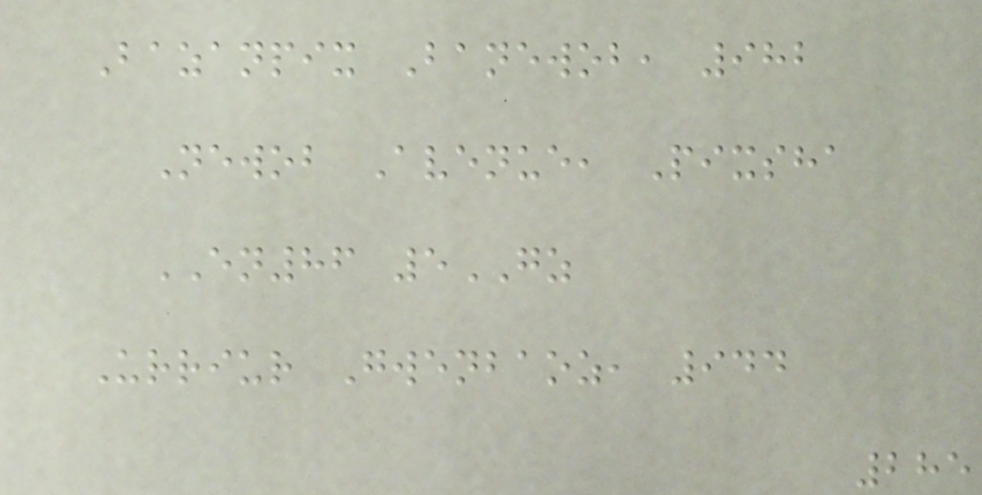Bazanpix Banewob, 982
Newob Avenue, Pixsha
EN86 5GZ
Urriur Gwenbaoz, 944
285
